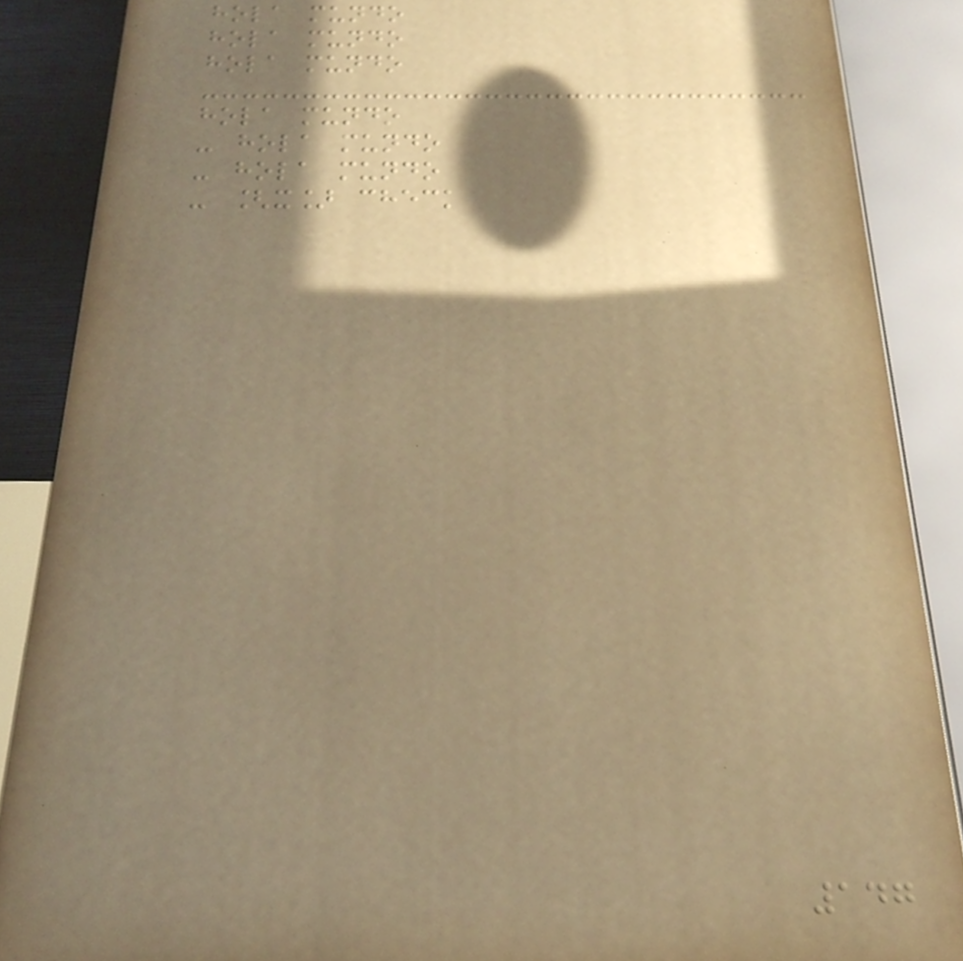hola mundo
hola mundo
hola mundo
hola mundo
- hola mundo
- hola mundo
- [x] check
147
